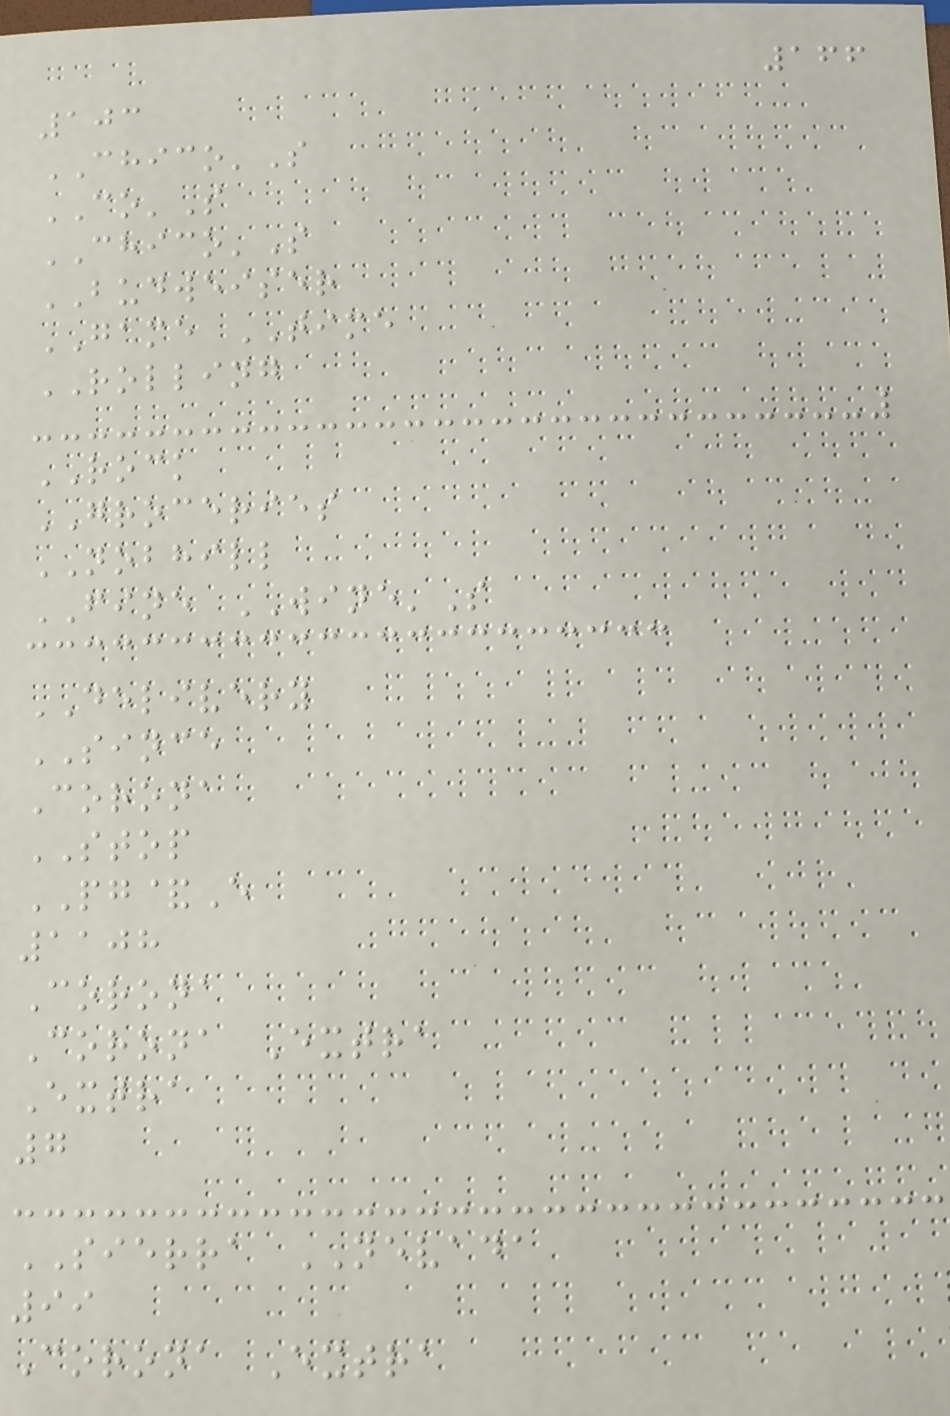166
103
CHICO'S
CO'S
CHICO'S
BUDWEISER
GAME TIME
ROLLING
ROCK
GROCERIES
NOBHILL
FINE WINE'S
DELIVERY
SINCE
Corona
STOP
PG&E
1108
Corona
Corona Extra
Extra
7
SIERRA NEVADA
99
Corona Extra
